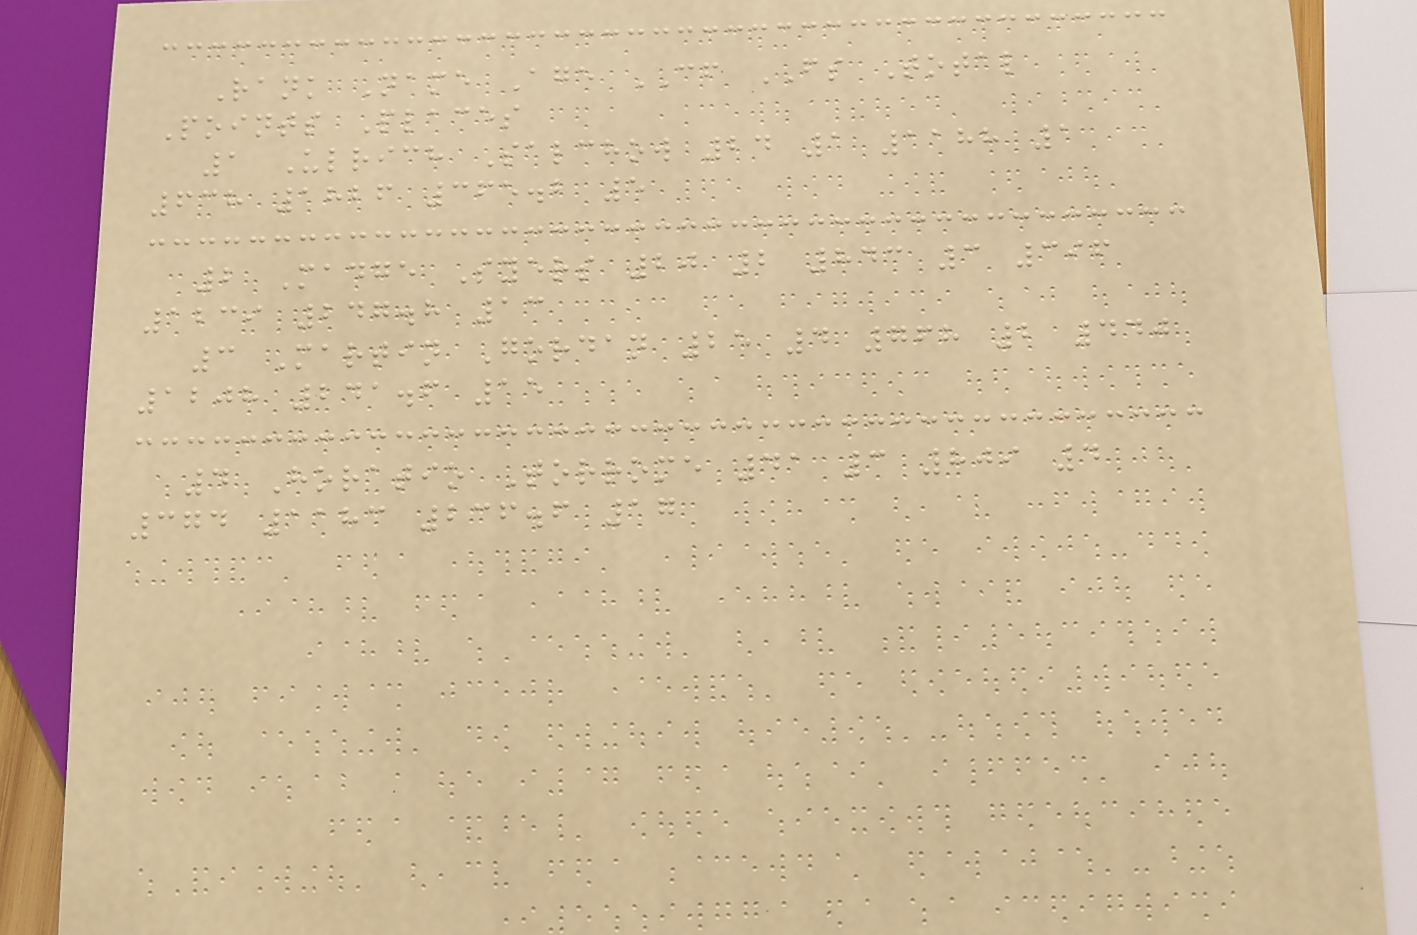Rank Name Age CF FS Total
Points Places
1 Ulrich Salchow 24 1 1188 1
638 1826 365.2 5
2 Madge Syers 20 2 843 3 396
1239 247.8 13
3 Martin Gordan 25 4 768 2 440
1208 241.6 15
4 Horatio Torrome 41 3 809 4
374 1183 236.6 17
